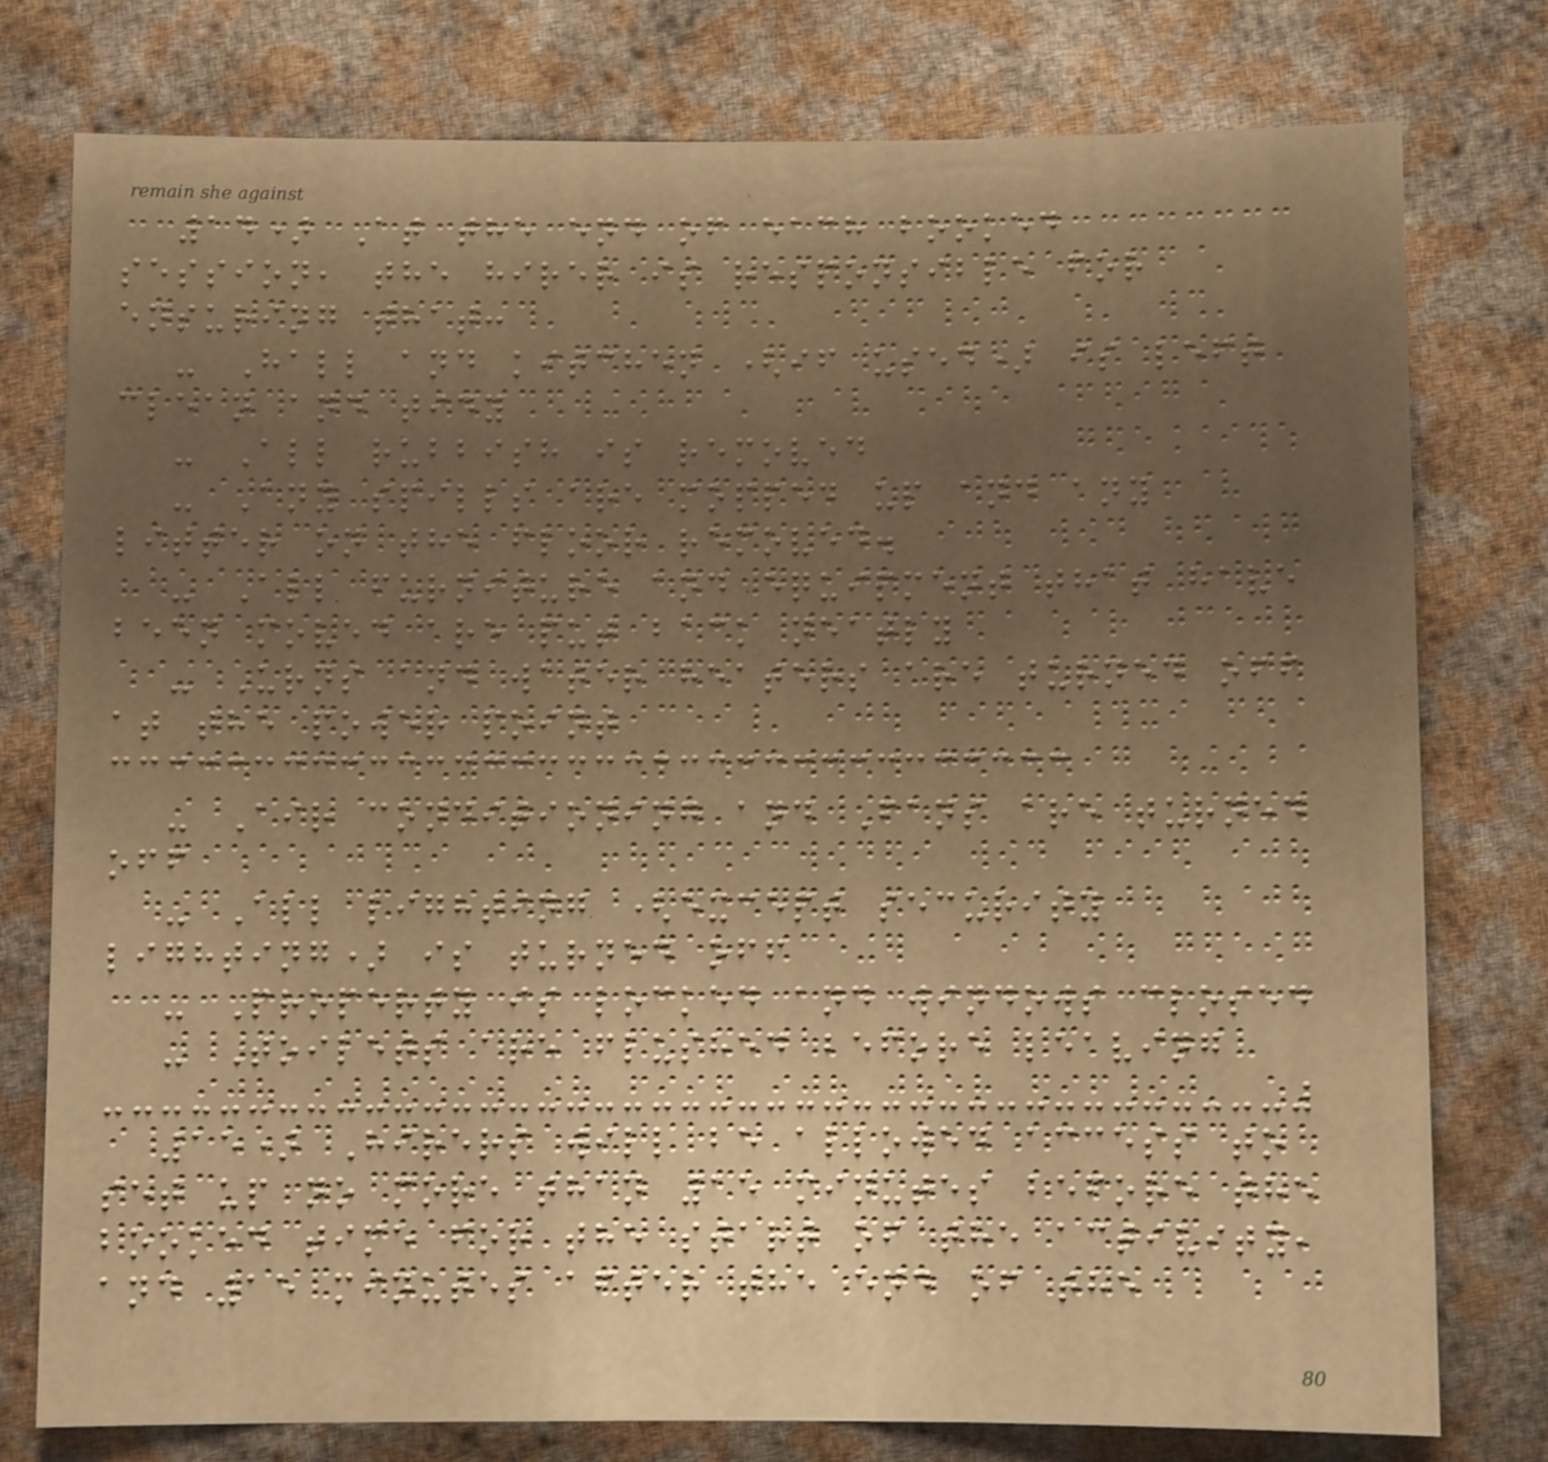14) At the end of each booked
session, the hirer is responsible for
ensuring that:
- Hall and kitchen (if used) is left
clean and tidy
- All rubbish is removed
- Any spills are mopped up and any
litter on the floor removed.
- All furniture and equipment that have
been moved are put back neatly
- Urns and water heaters are turned off
at the power point
- Air conditioning and Fans are turned
off
- All lighting (except security
lighting) is turned off
- Property is locked and windows closed
- Toilets are flushed before leaving
15) Hirers will be allowed access to
set up no more than 15 minutes before the
booked time for the start of the activity,
and 15 minutes after the end of the
